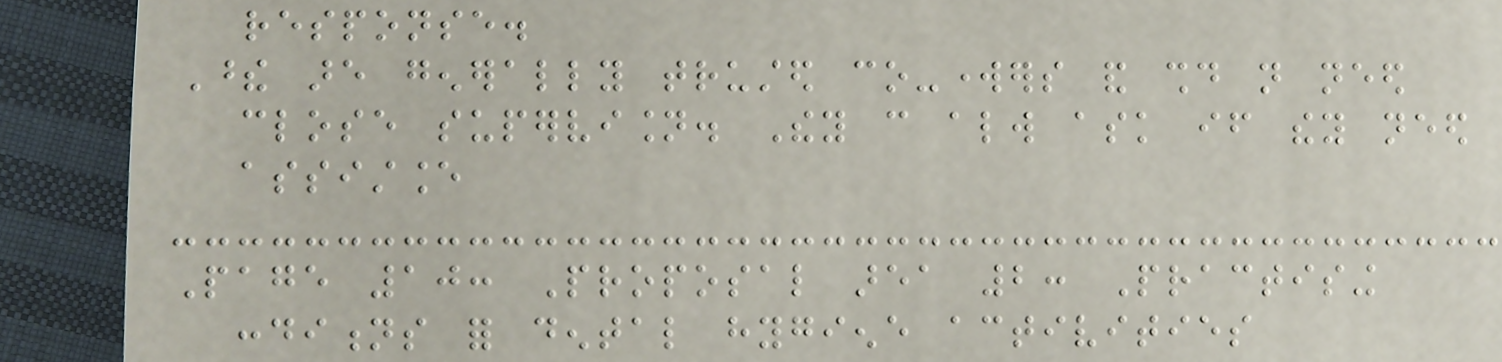response.
These are generally trusted co-workers and should not need
close supervision. They can always ask if they need
assistance
Page 10: Proposal area 2: Practising
conditions for dental hygiene activities
